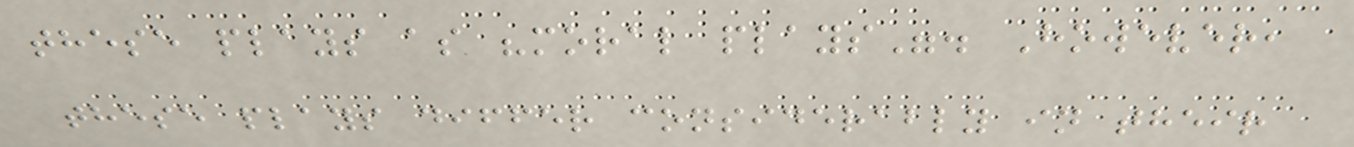these plays as "moral plays". However,
these plays differ considerably in their
